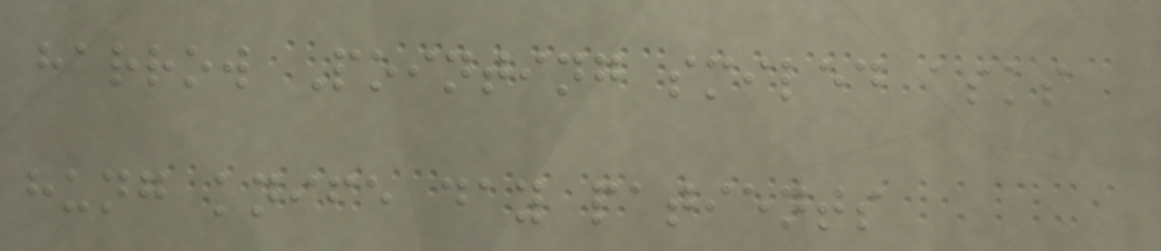harrow Pointing smiled asks
hung knife day patients
